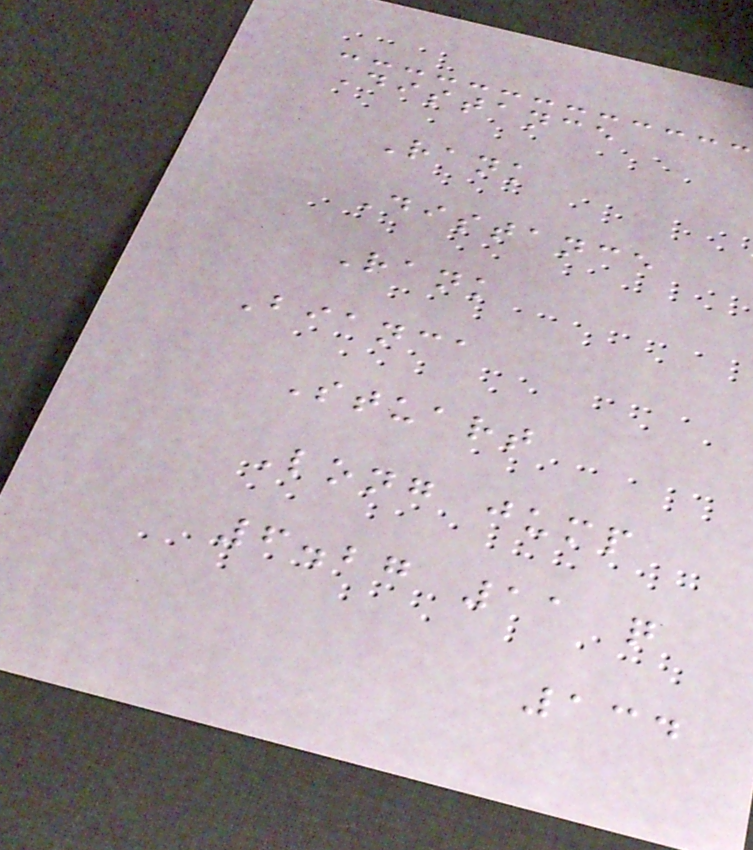Distance
Rank
Distance
Rank
Bianca
Stuart
Long jump
6.27 11 q
134
